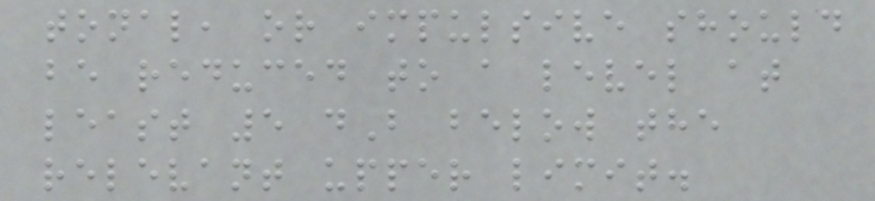tonal, or impulsive should
be reduced to a level at
least 5 dB below the
relevant upper limit.
